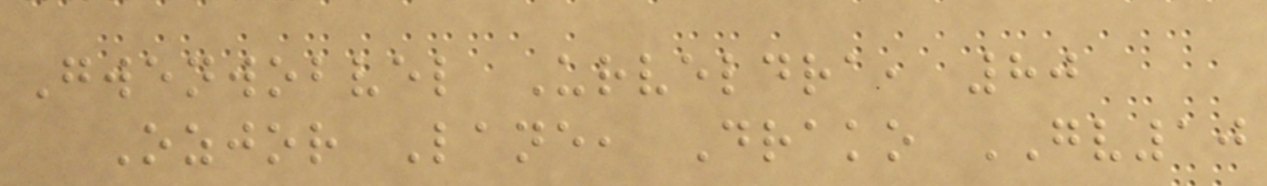Gwenwobvel Urveldra, 80
Ozjor Lane, Drako GV10
